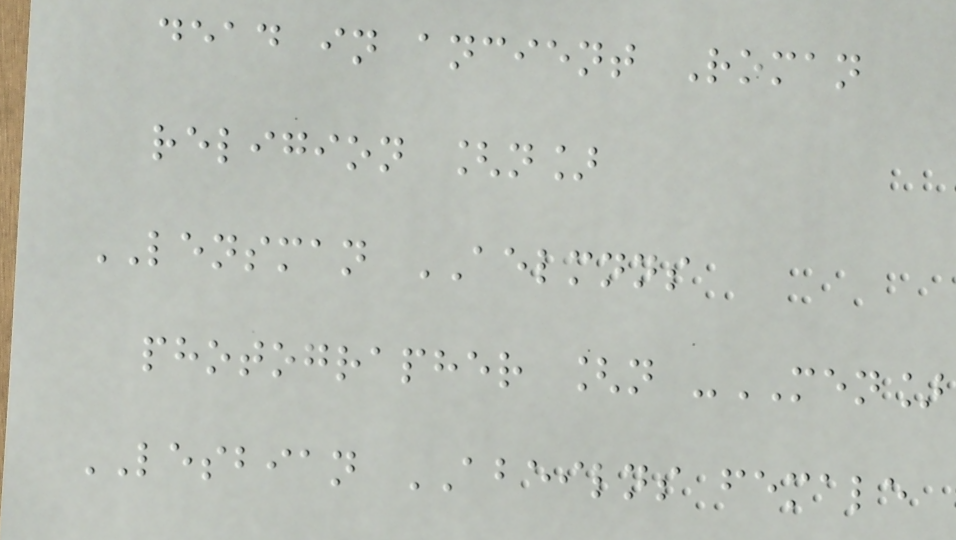dead in ancient Roman
religion [n]
LENSMAN AELMNNS
photographer [n -MEN]
LESBIAN ABEILNS female
